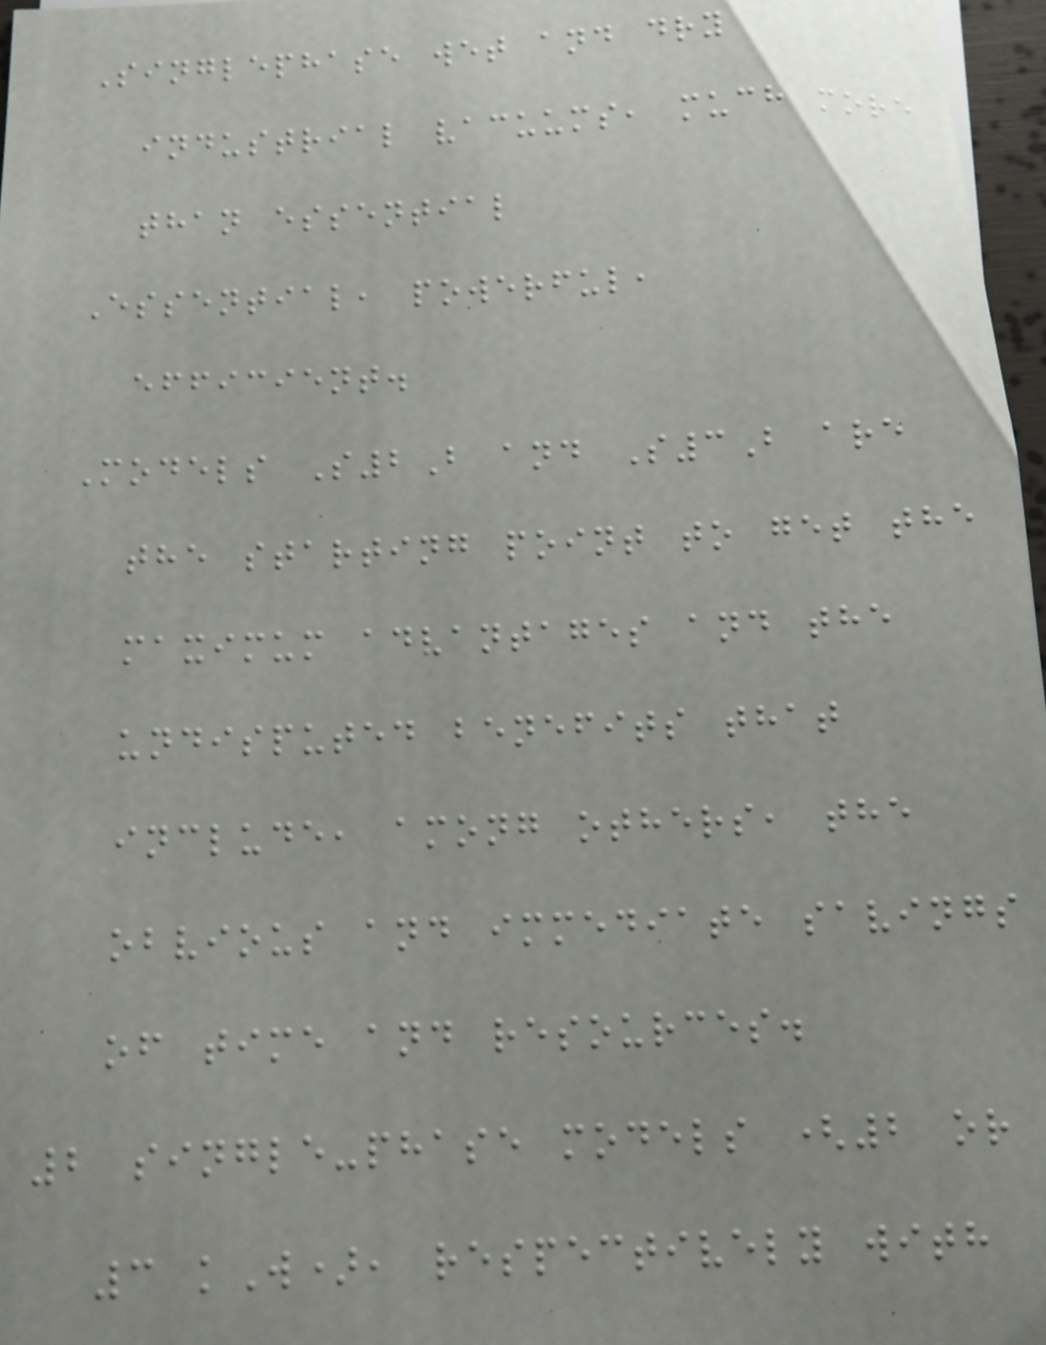Singlephase wet and dry
industrial vacuums, much more
than essential
Essential, powerful,
efficient.
Models S2B and S3B are
the starting point to get the
maximum advantages and the
undisputed benefits that
include, among others, the
obvious and immediate savings
of time and resources.
2 single-phase models (2 or
3 kW), respectively with
